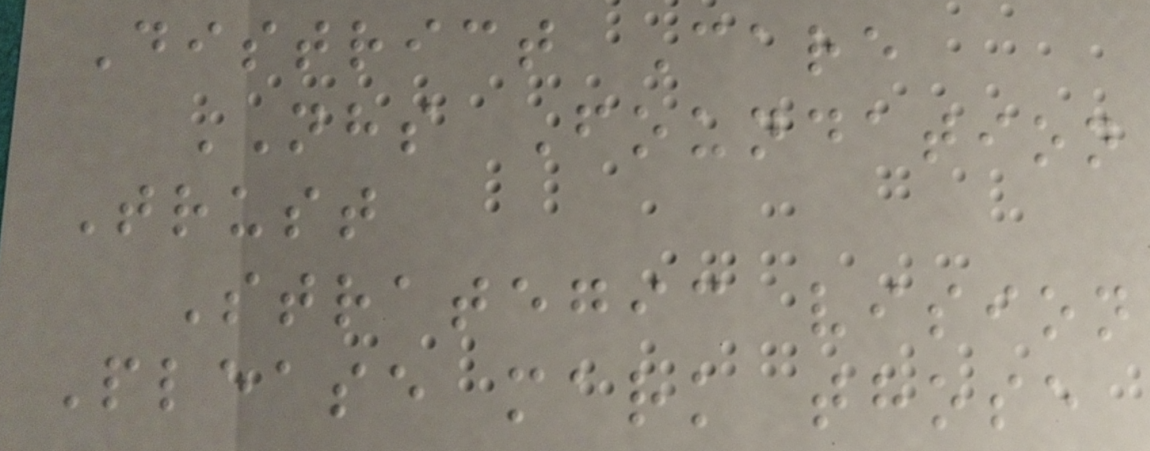District Care
NHS Foundation
Trust
Strategic vision
Please mark those
